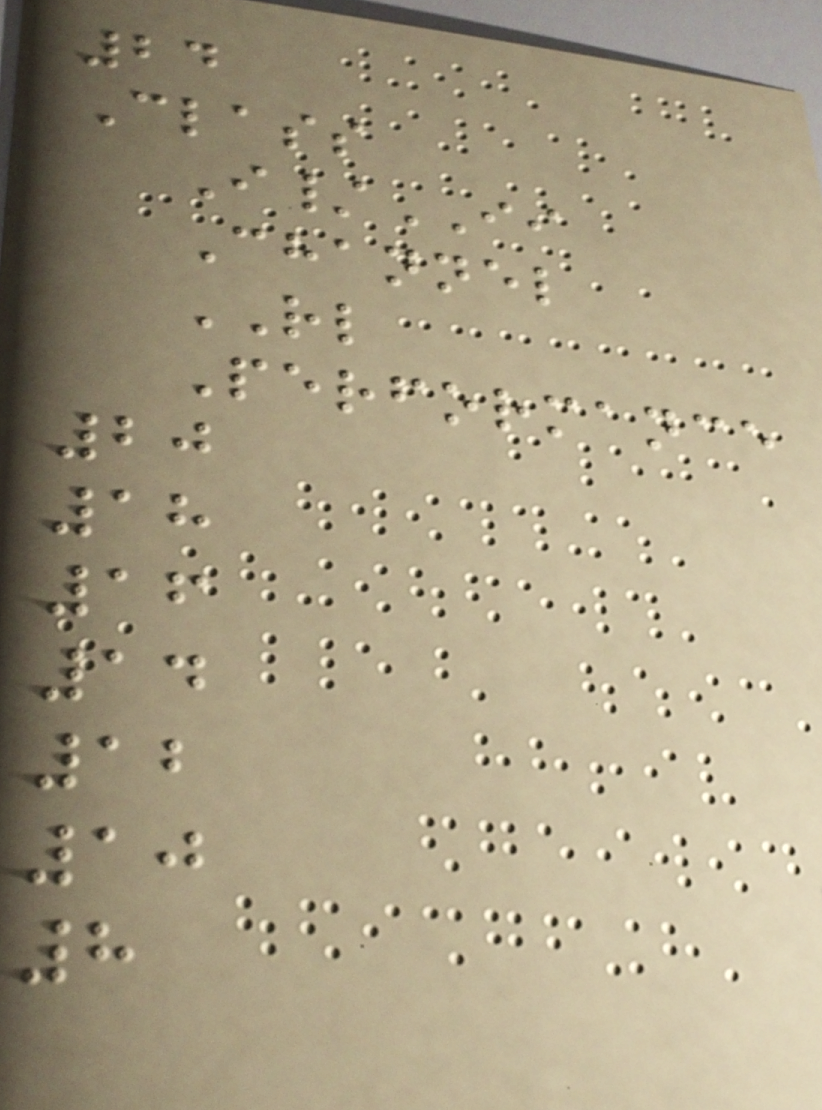24
Class
I/II
Channel
RL
Performance
20
18
16
14
12
10
8
